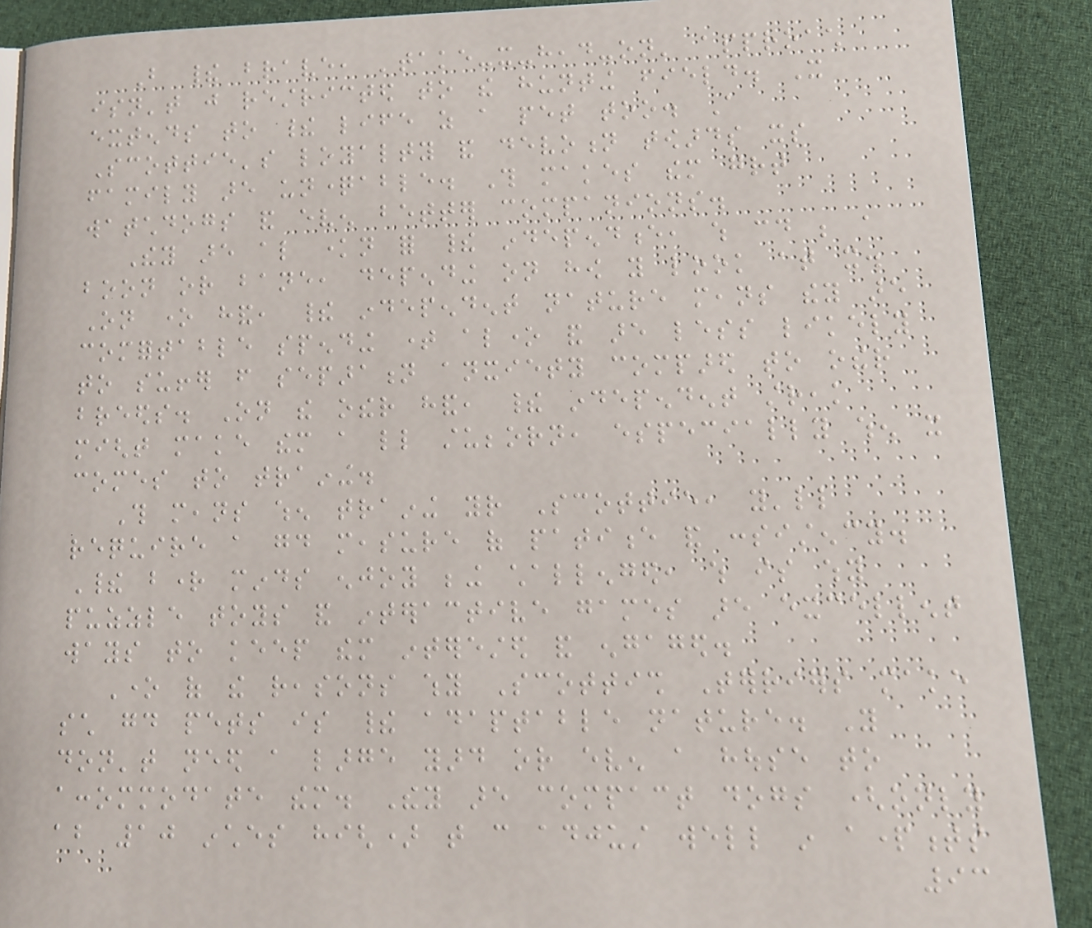But their brave, 'take-it-head-on' approach
isn't just restricted to the hunting field. It
extends to their life as a pet too. A
Scottie's loyalty and devotion towards its
family are unquestionable. This makes them great
watchdogs and even better companions.
They are also known for their independence, which could be a
boon or bane, depending on how you look at it.
On one hand, their independent nature means they are
comfortable spending time alone and are less likely
to suffer from separation anxiety compared to other
breeds. On the other hand, their independent streak
might make them a little stubborn, especially when it
comes to training.
This means when training your Scottie, you'll
require a good measure of patience and consistency.
Their bright minds enjoy being challenged, which is why
puzzle toys and interactive games are excellent
ways to keep them interested and engaged.
One of the reasons why Scottish Terriers make
such good pets is their adaptable nature. You
don't need a large yard or even a house to
accommodate them. They are compact dogs (only
about 10 inches high) that can adjust well in apartments
93
